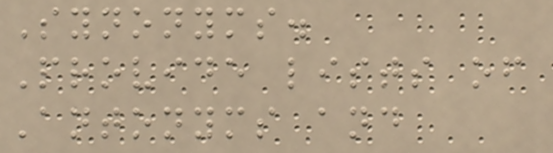Synonyms.
Provide lists of
Antonyms and
